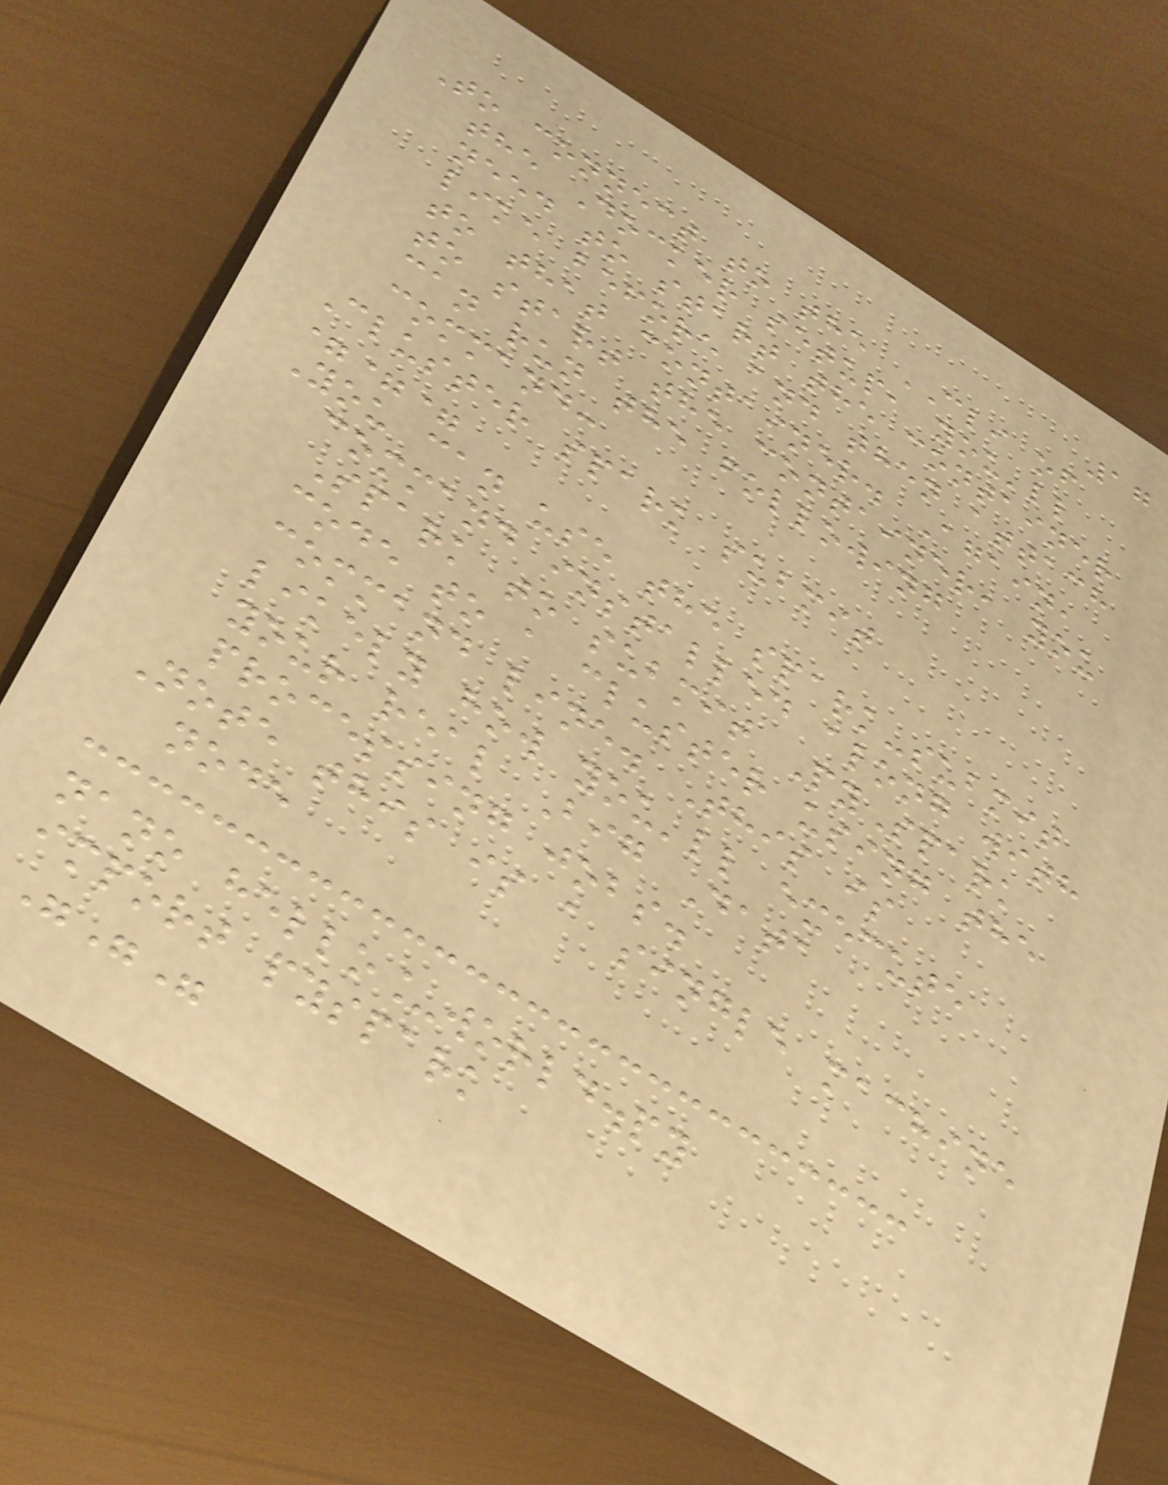17
To connect to the CLI of
the Docker setup, you'll
need to start the container
like before and then attach
to that container. Again,
to start the container, you
can run the following
command:
Cluster spark submit
===
You can use the spark-submit
command installed along with
Spark to submit PySpark
code to a cluster using the
command line. This is
likely how you'll execute
your real Big Data
processing jobs.
Note this is a single machine
node
nano hello_world.py
import pyspark
"""
